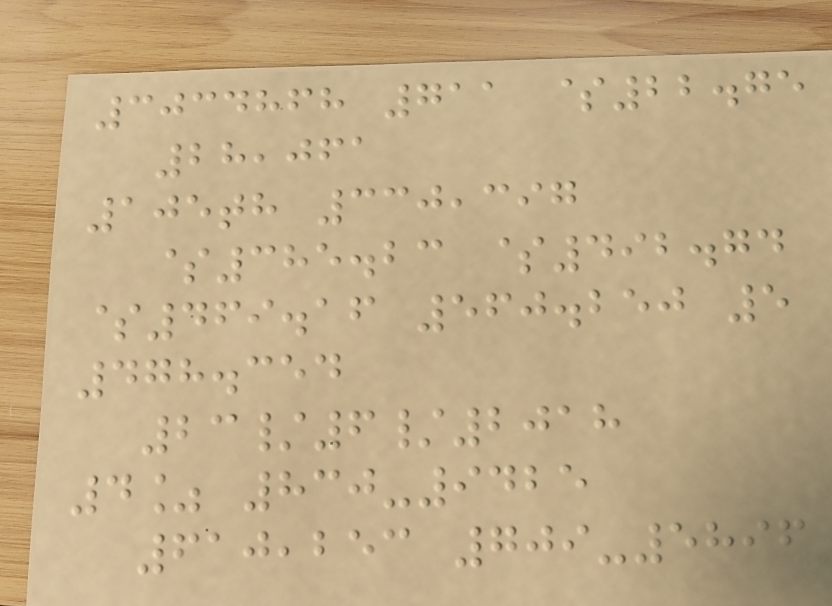3034868 711 $22.75
28,061
105th 330,397
$385.23 $492.74
$469.16 560.250 5
478.354
23/6/2018
4% 830-9425
610,253 709-5896
